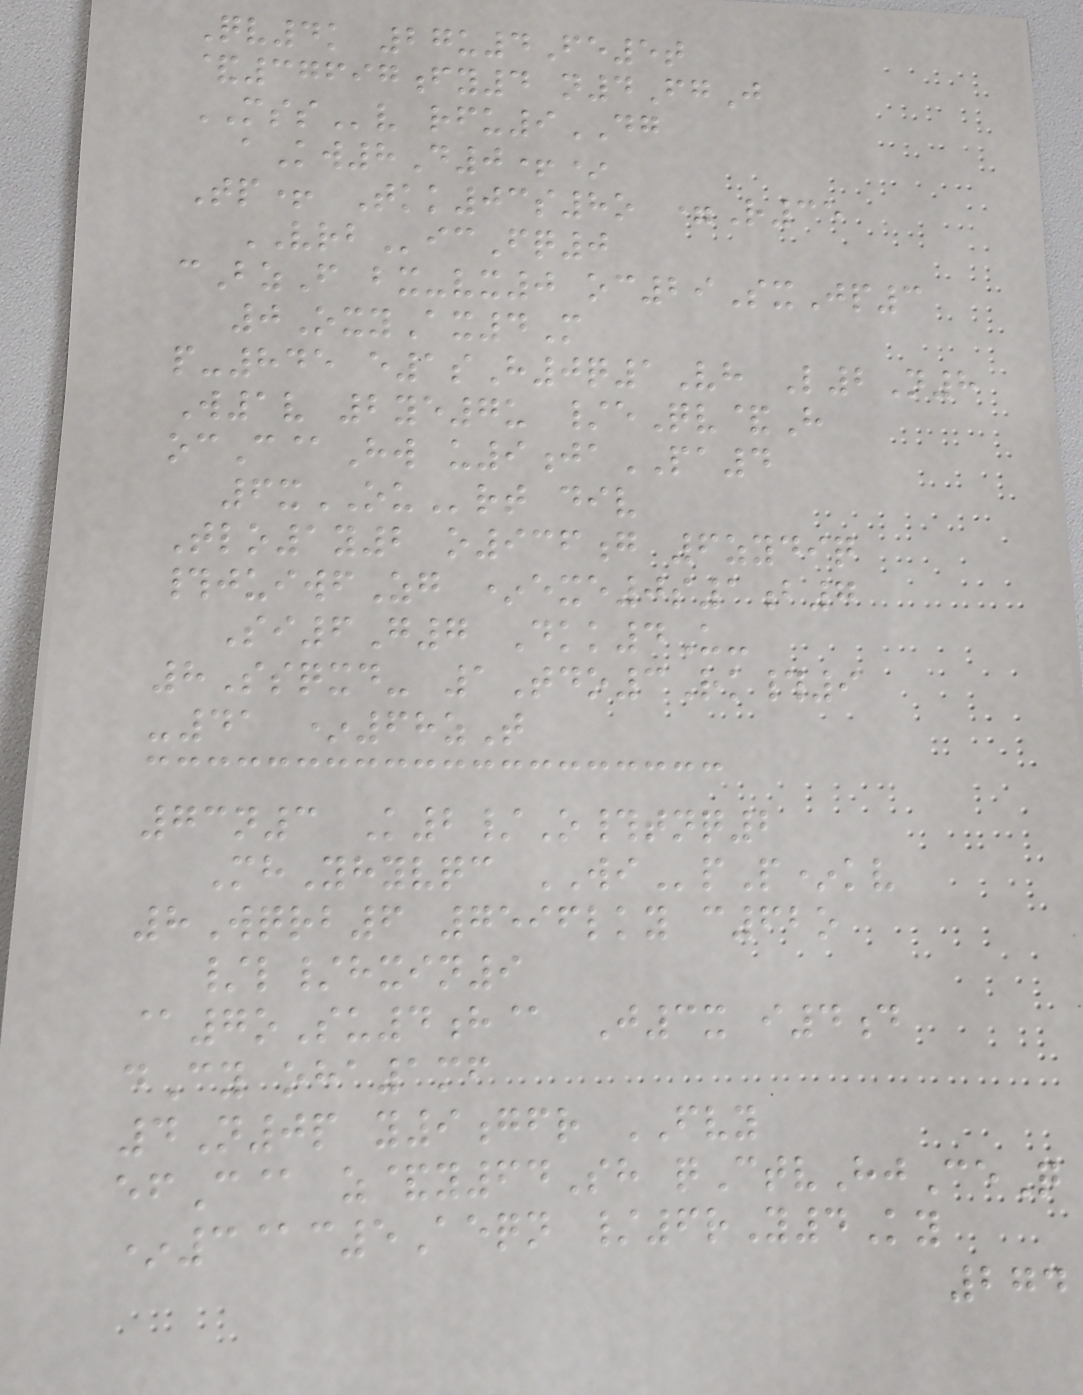Qv4k 27u4Fe5t
&37697fy4 n4FgJ
MSSv rfu9DG
aKw8D0+*
Tp+ Tkk03s8o =R35
VRBicFq0
cBzF bx-vx0 oc29SxJp3
0OxyAx4M
p-845 e1sH0q1Vh L2N8
W1v 2ye7u /eQv&H
ocC@Hw u9jaPA4
6xOUrt div
Tlo1y2 o936g 6zydiq
#juiwfZg *exe0s1b7
Si6G7 Dkk4U-
8Ssqxd- 1Tdo3Rk#9
-41 *68zT
73n3 K2/O#tnq2
MhYhyvqc WIpP*kv
8Wqrb6 7596lky c62o
/l/hxin9
@7oSu4h@ J3x i4d
dCy oha1mf
4N0p y9gfr FVY
efC@ z&y64Sh qCtvHjCeQ
*3@c5Aeqn /6rY4Ky
274
